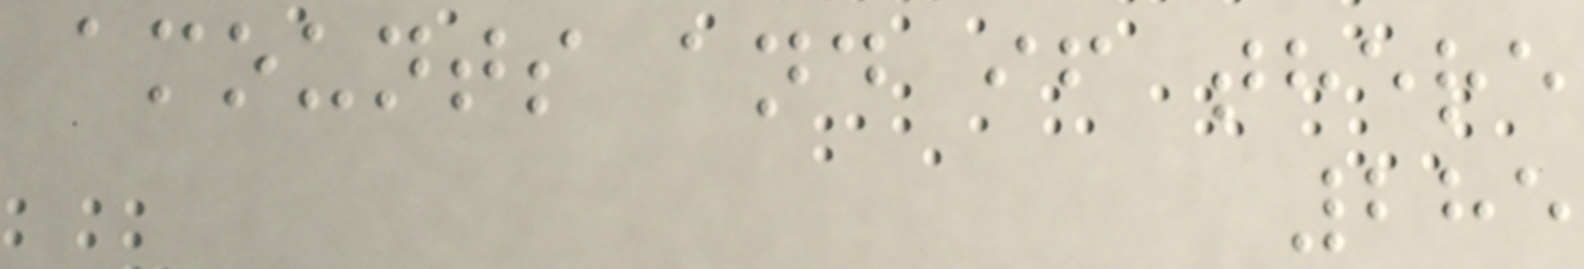amounts and if there
285
